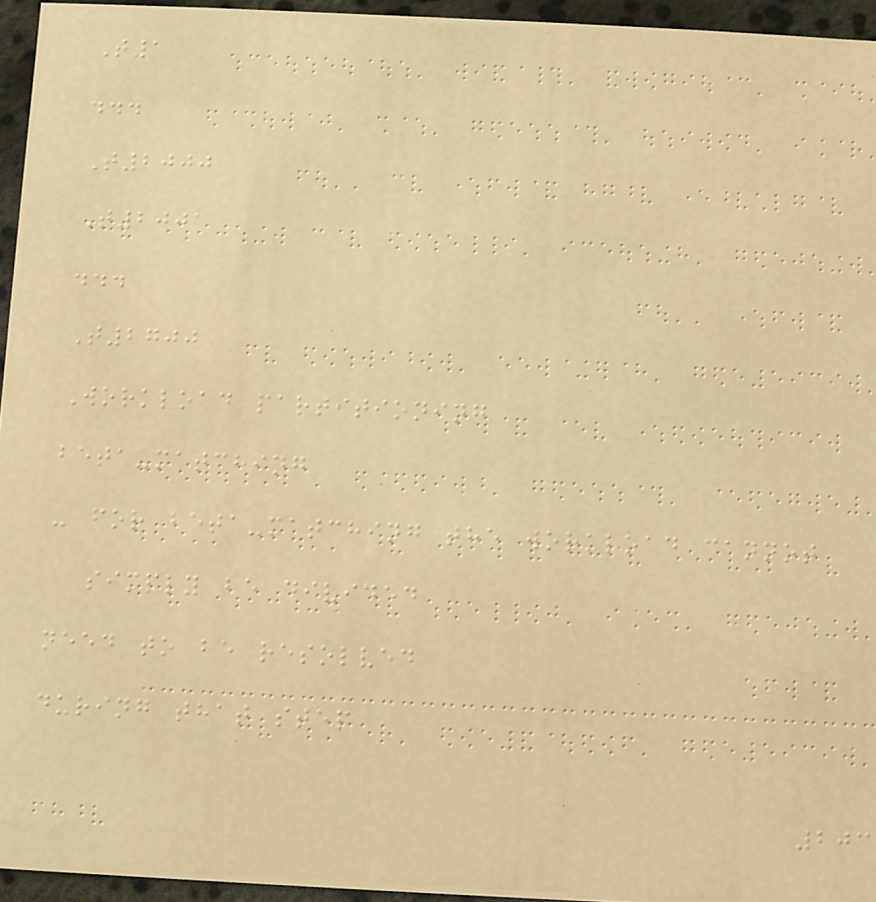T1
...
T2000
T2001
...
T2700
Workload partitioning
beta-matching
- for beta-matching the workload cannot
simply be divided
need to be resolved
during that step
203
